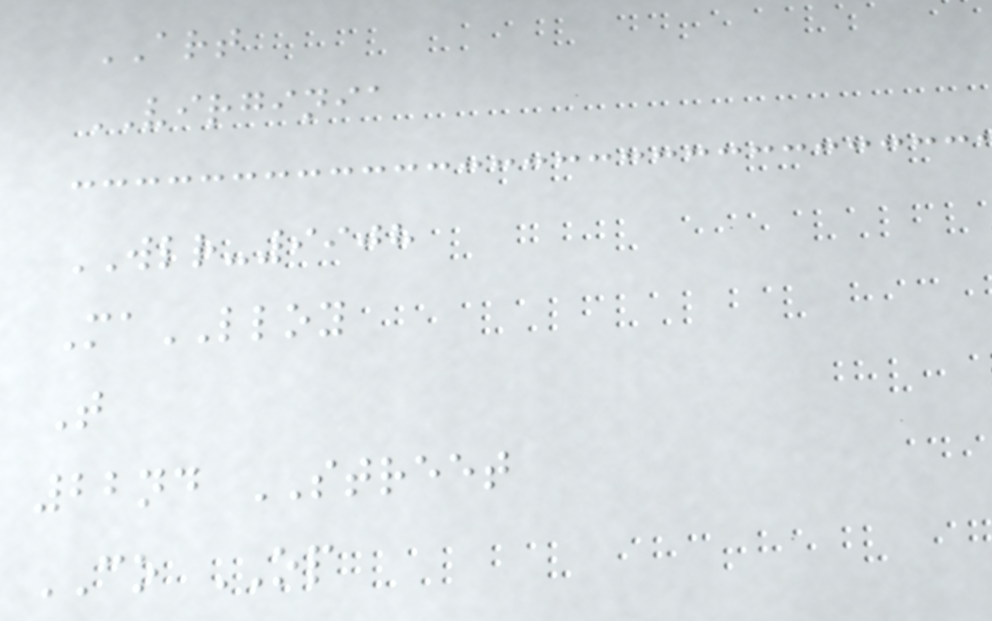ART
VIRGINIA
WLR-9908
MaLLOY
T
22nd STREET
CO OP
